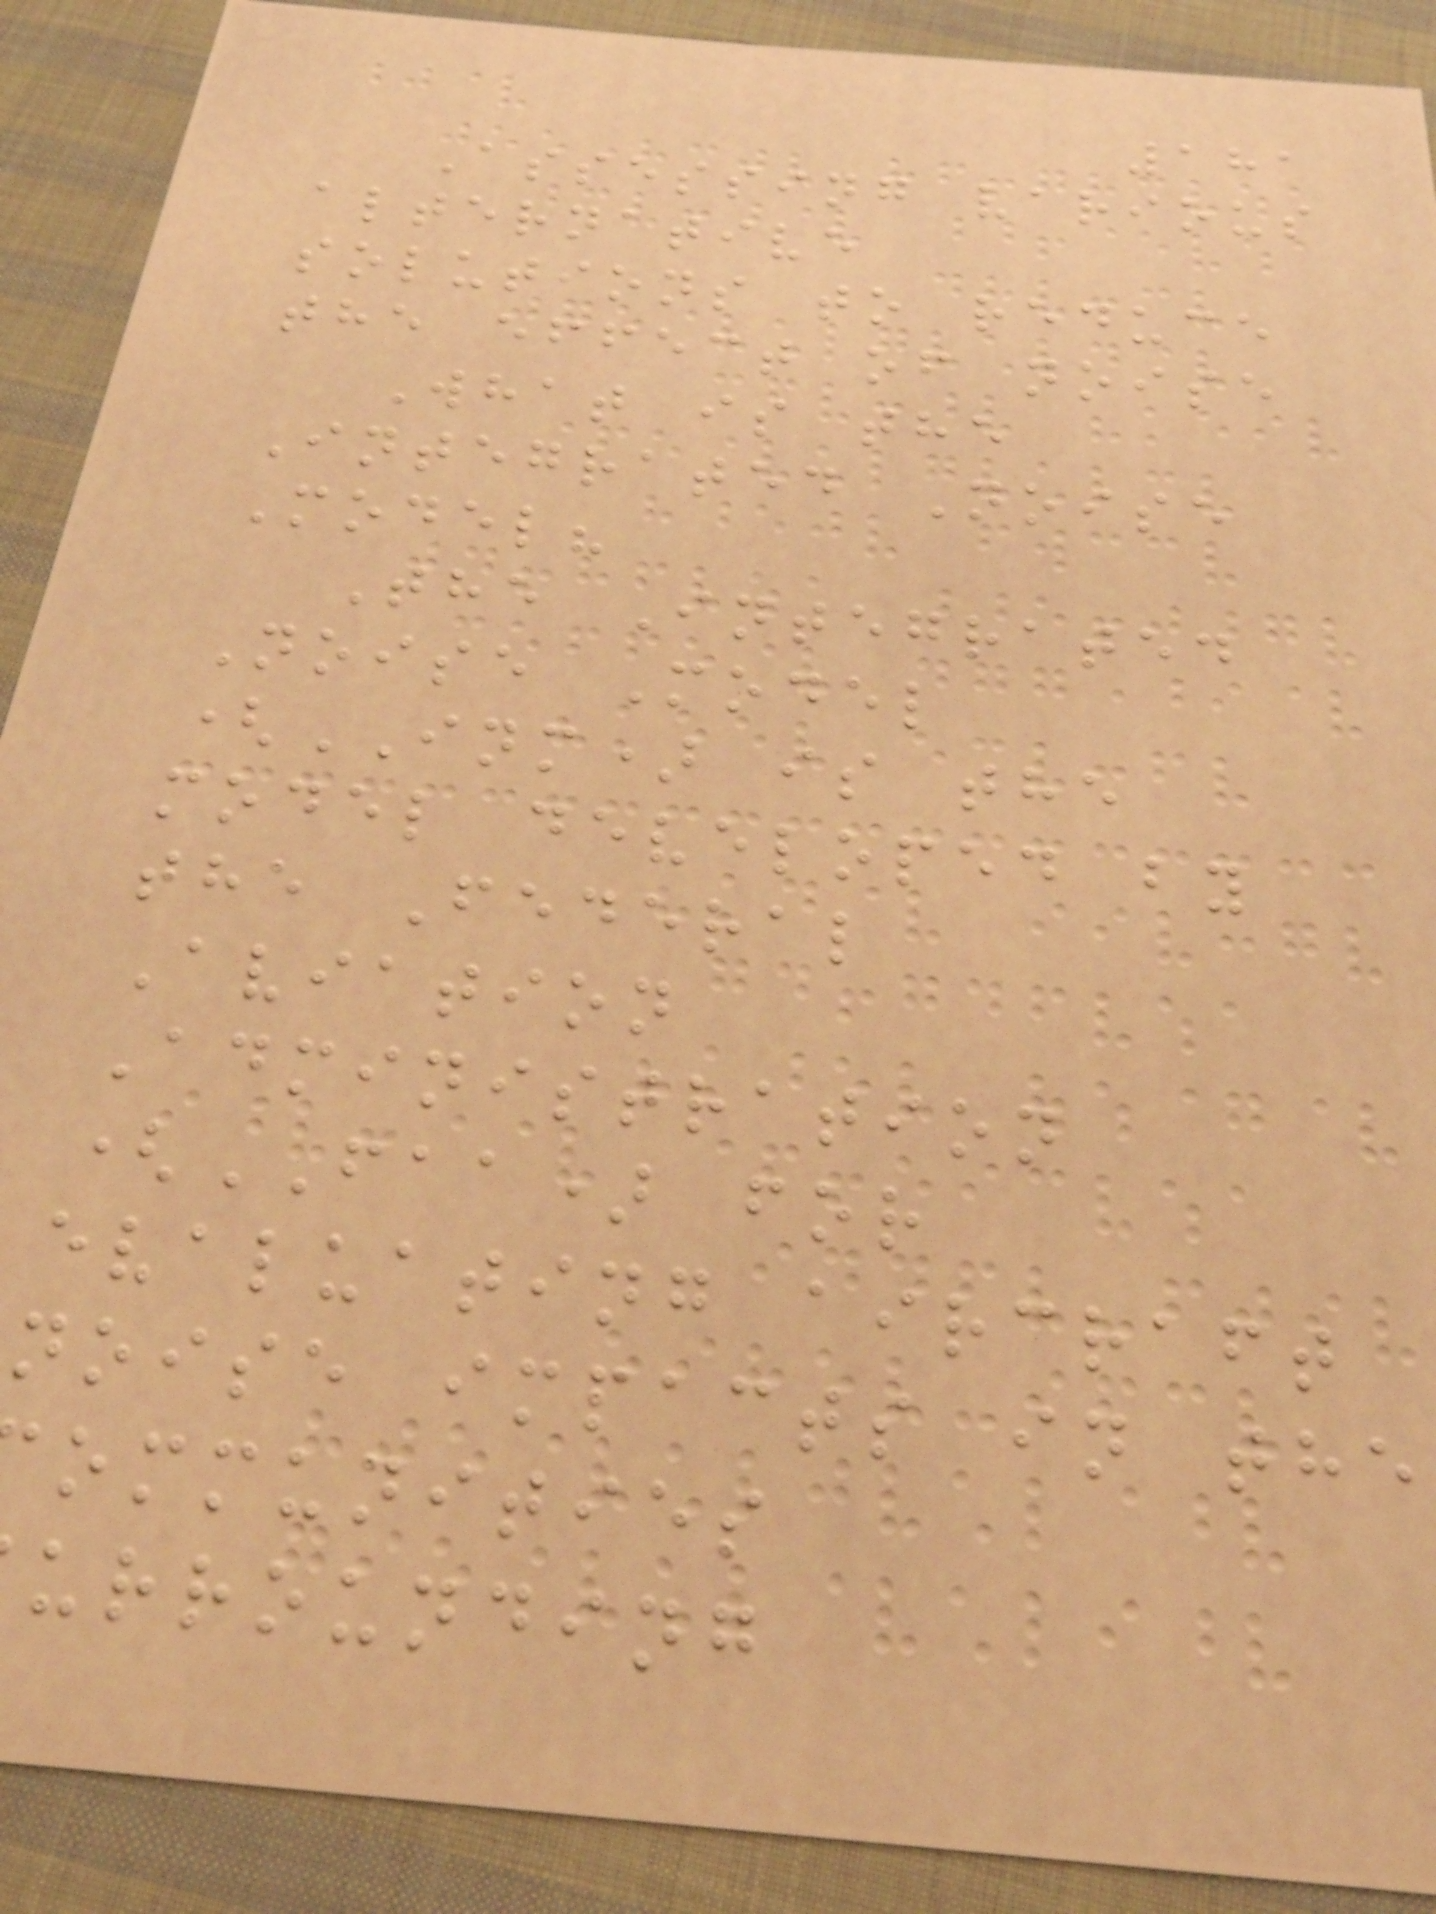181
Assessing various
alternative
solutions to reduce
the effect of noise
What is the
Integrated Noise
Model?
The Integrated
Noise Model
(INM) is the
model developed by
the Federal
Aviation
Administration
(FAA) for
evaluating aircraft
noise impacts in the
ommunities
urrounding
